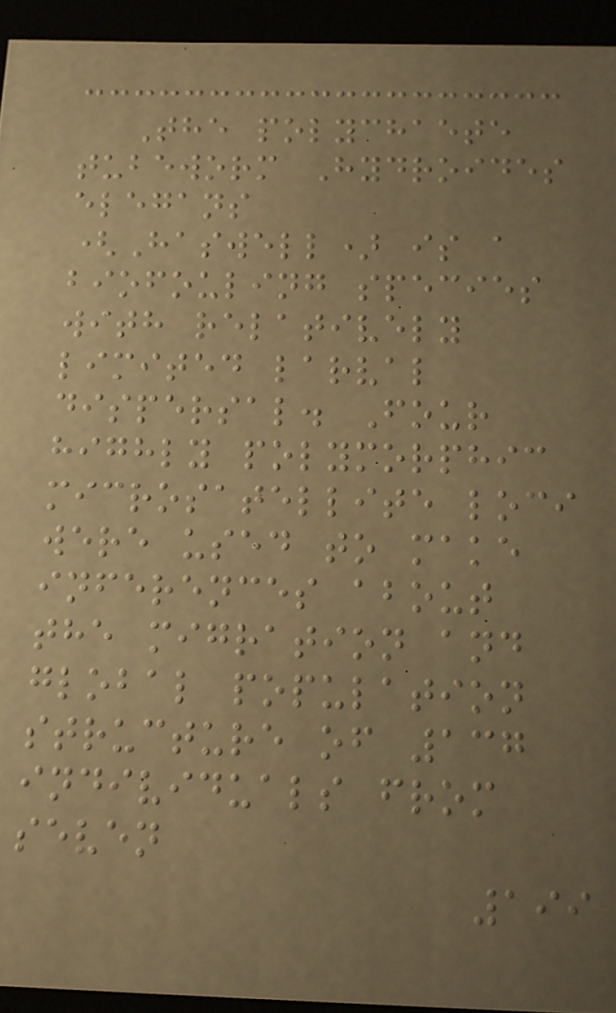The polychaete
tubeworm Hydroides
elegans
(Haswell) is a
biofouling species
with relatively
limited larval
dispersal. Four
highly polymorphic
microsatellite loci
were used to make
inferences about
the migration and
global population
structure of 137
individuals from
seven
199
